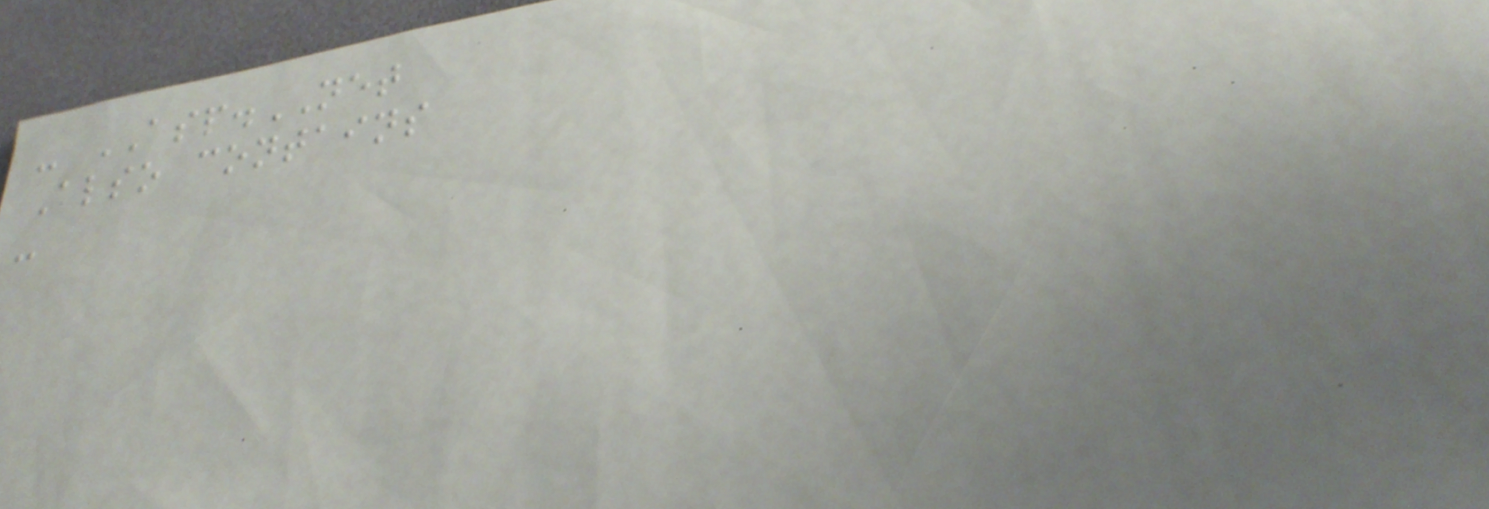- ASP.NET
Also contains
-
